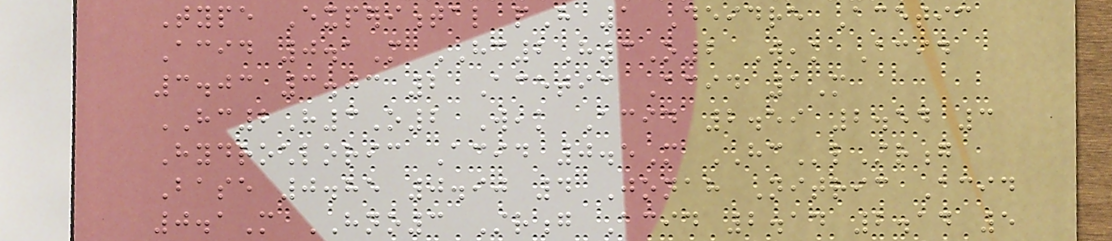Type Experimental pH 1 Deidre Acetic
Acid 0.1M HC2H3O2 Weak Acid
3.03 3.03 2 Acetic Acid 1M
HC2H3O2 Weak Acid 2.59 2.54 3
Hydrochloric Acid 0.5M HClStrong
Base 0.85 0.90 4 Jonah Nitric Acid
0.1M HNO3 Strong Acid 2.14 2.14 5
